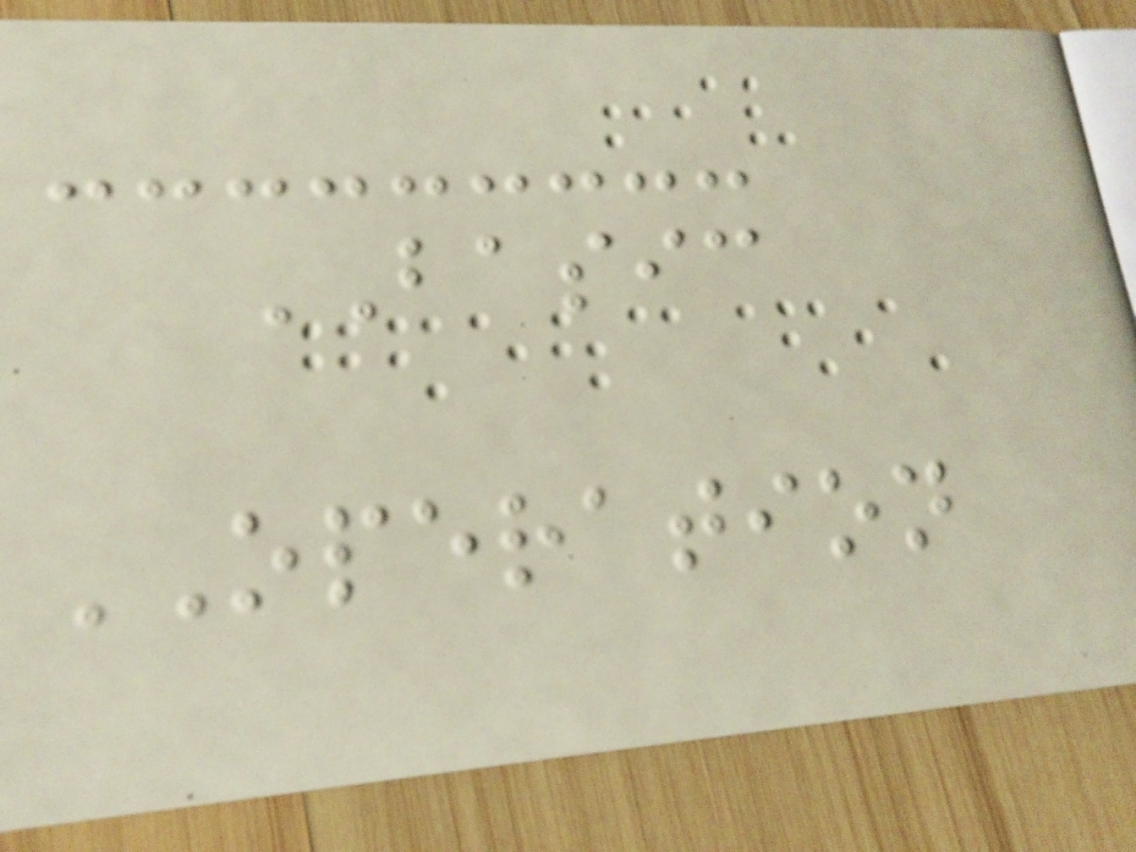BASIC
OPERATION
